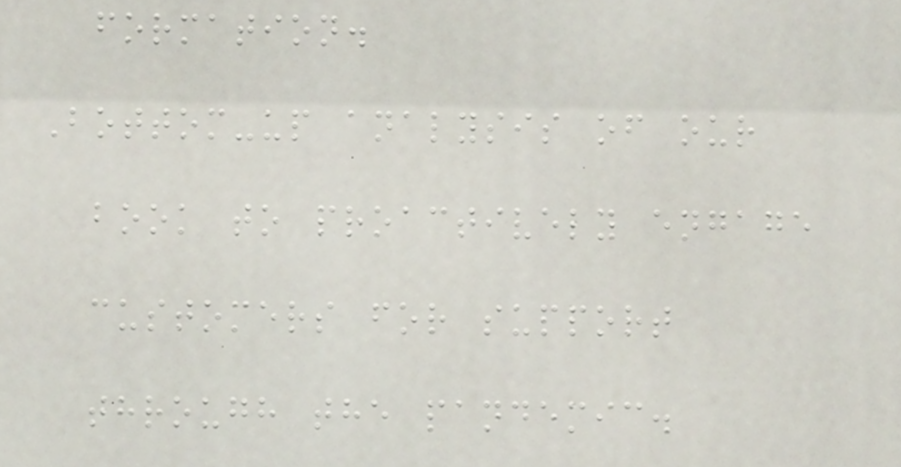formation.
Bottom-up analysis of our
book to proactively engage
customers for support
through the pandemic.
